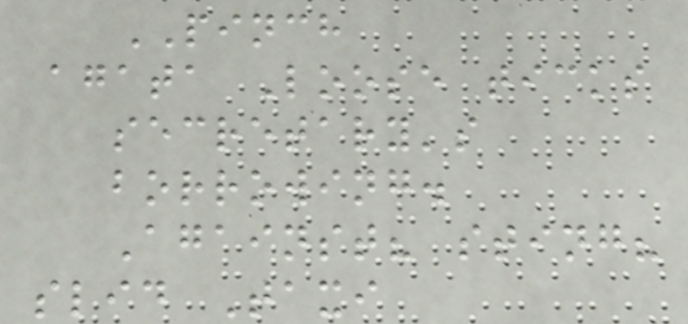PINCH
agata Loose ticks
secretary's
borrowing.
Against? sting?
slid Taxi
